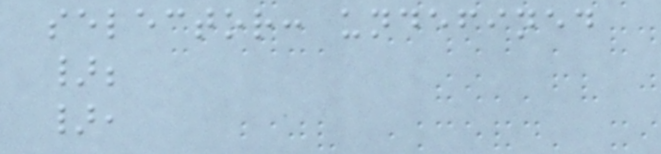selector: undefined
};
},
